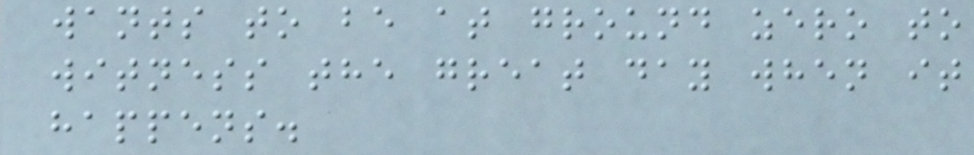wants to be at ground zero to
witness the great day when it
happens.
